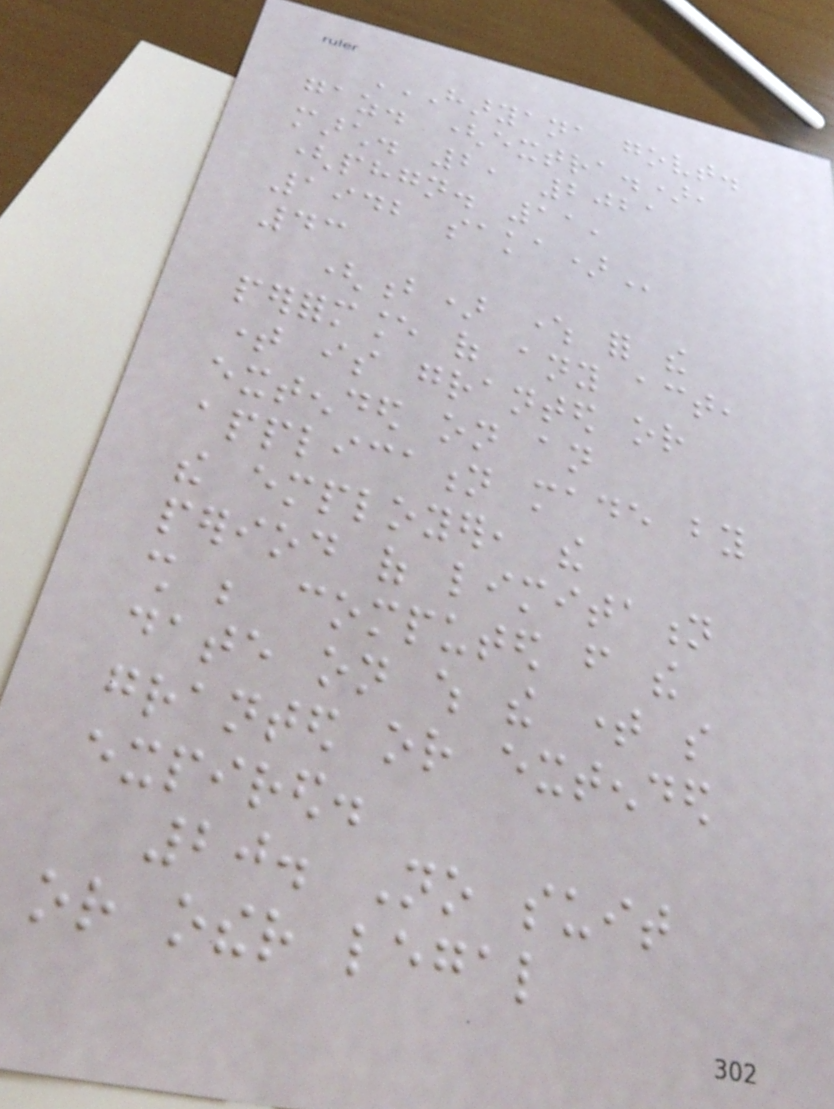HARYANA GOVT.
GAZ. (EXTRA.),
MARCH. 2, 2021
(PHGN. 11,
1942 SAKA)
43
(b) where for the
performance of any act,
time is granted or
extended on an
application made by
the employer, the
period of limitation
shall be computed from the
date on which the time so
granted or extended
expired.
20. No suit
or other legal
